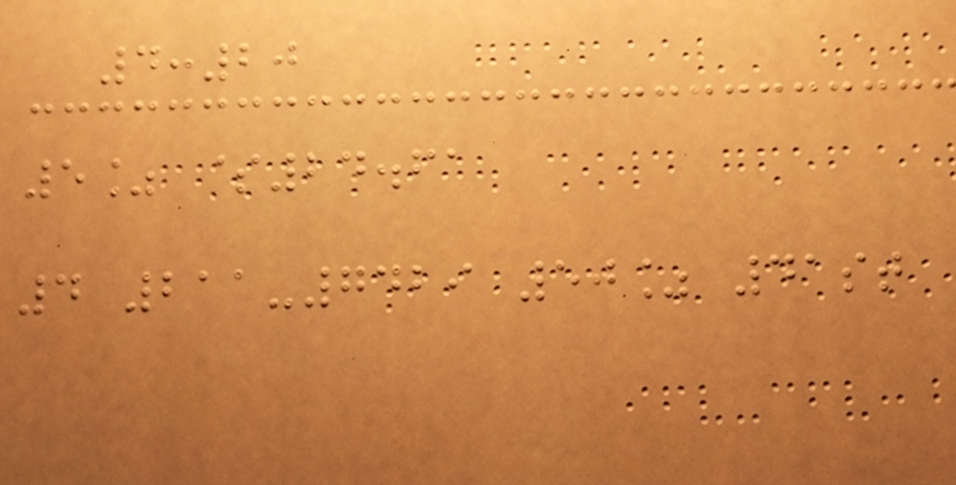4:20
5% $24.61
4 211-7429 50% 41st
